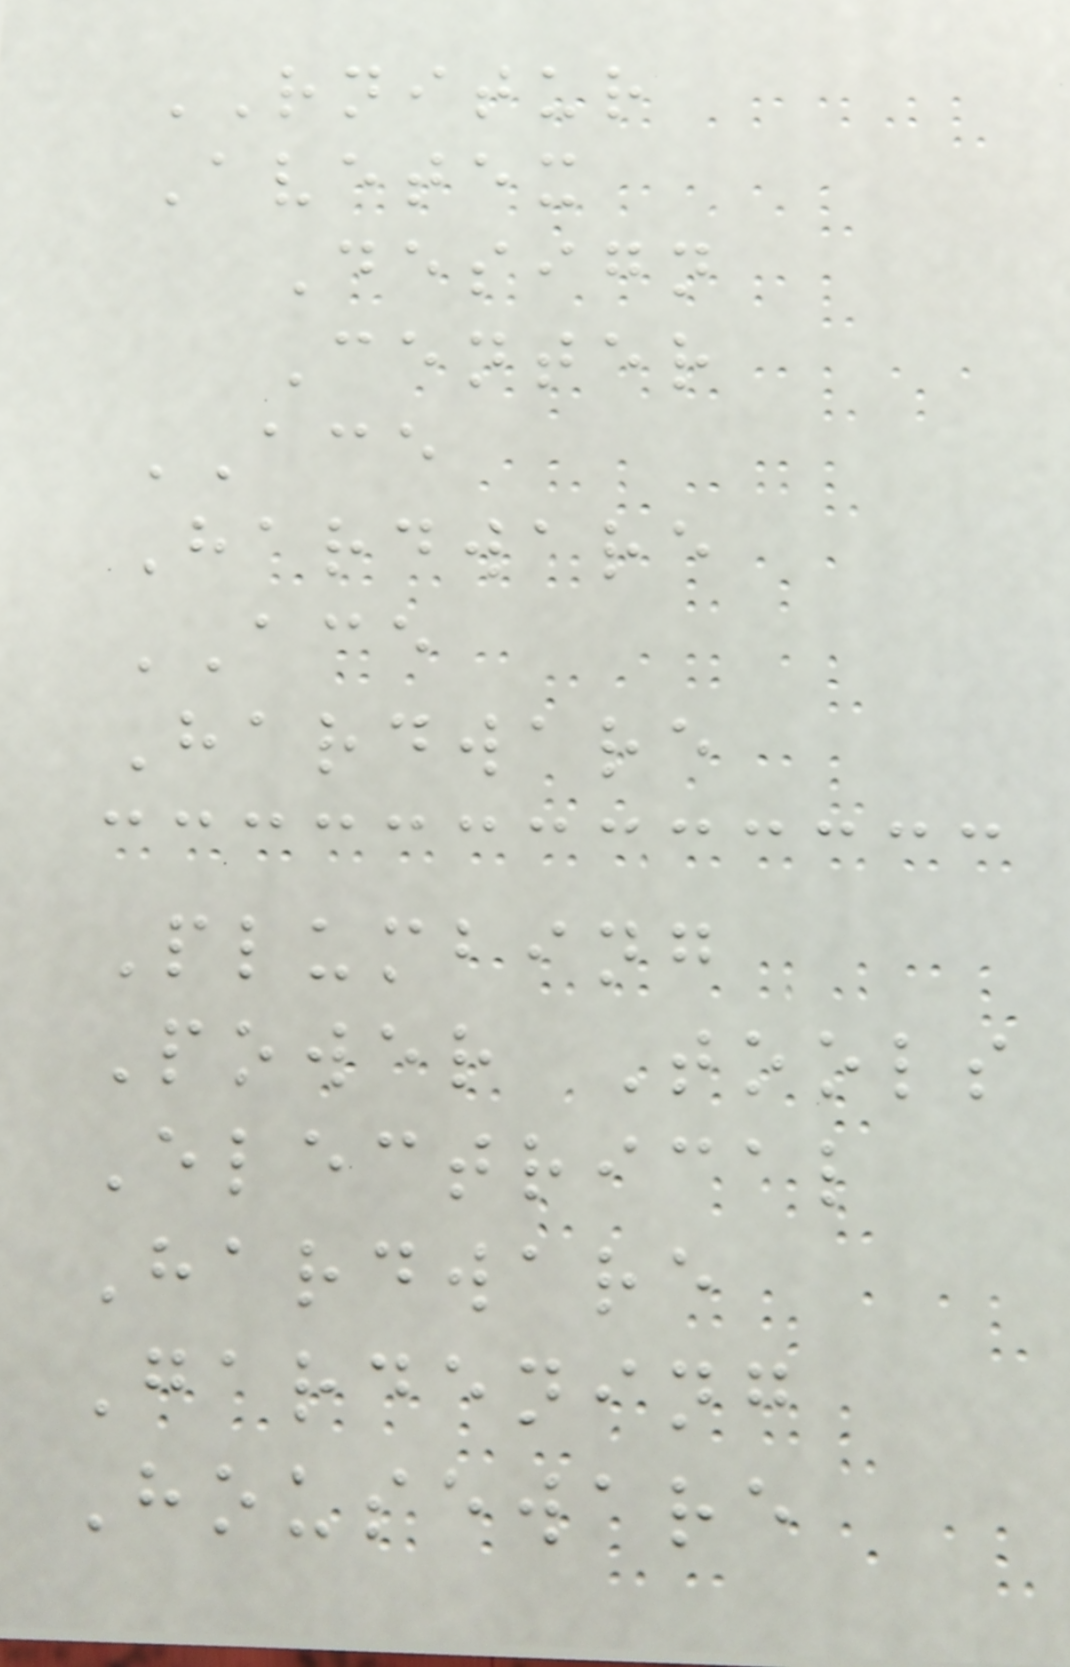RNITUR
Avetex
Design
Center
ACE
Hardware
ACE
Hardware
Plumbing
Power Tools
Electrical
Hardware
Gardening
Houseware
